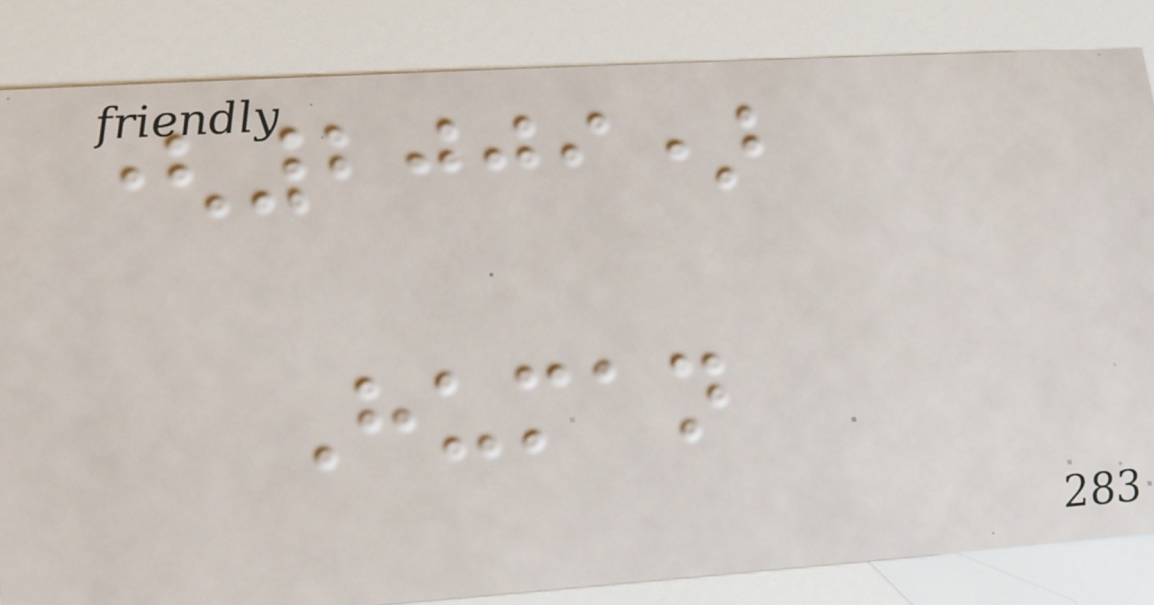(2009)
Human
